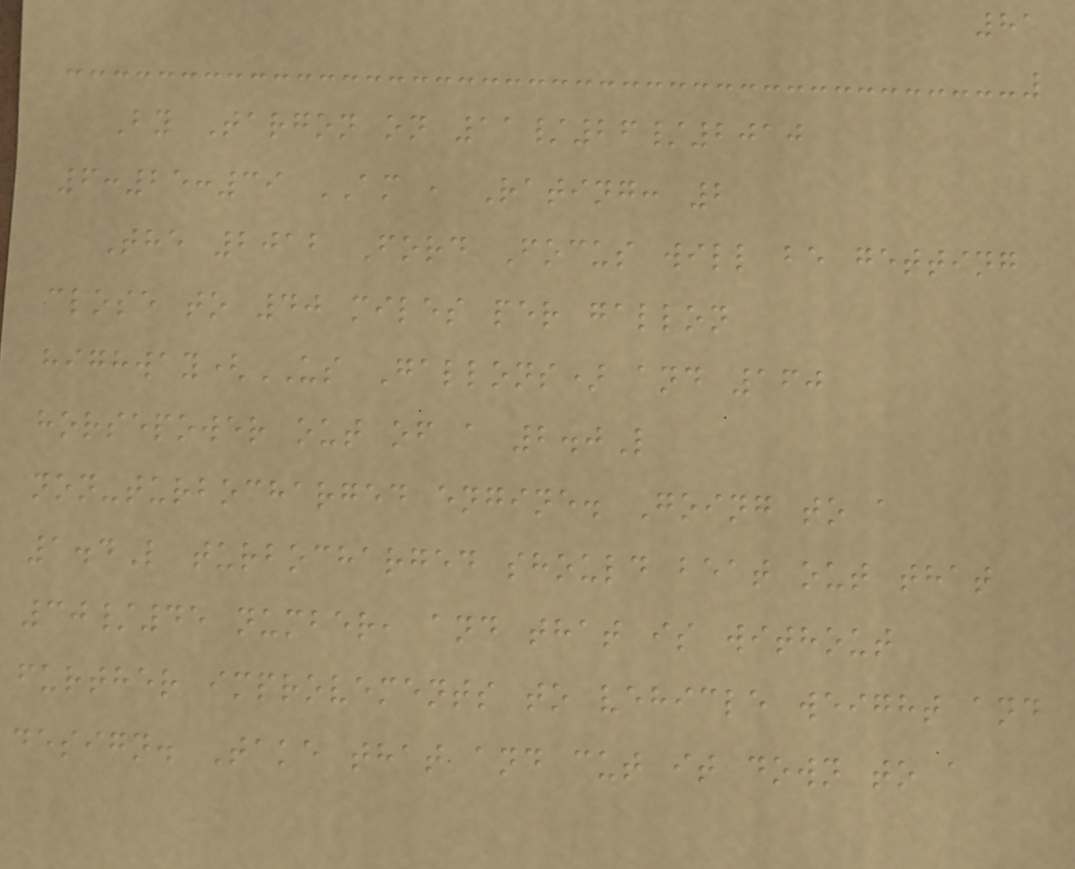81
By Targon on 11/26/2010
6:25:39 AM , Rating: 2
The 2012 Ford Focus will be getting
close to 40 miles per gallon
highway(US Gallons) and 160
horsepower out of a 2.0L
non-turbocharged engine. Going to a
1.4L turbocharged should beat out that
30/45 number, and that is without
further improvements to vehicle weight and
design. Take that and cut it down to a
